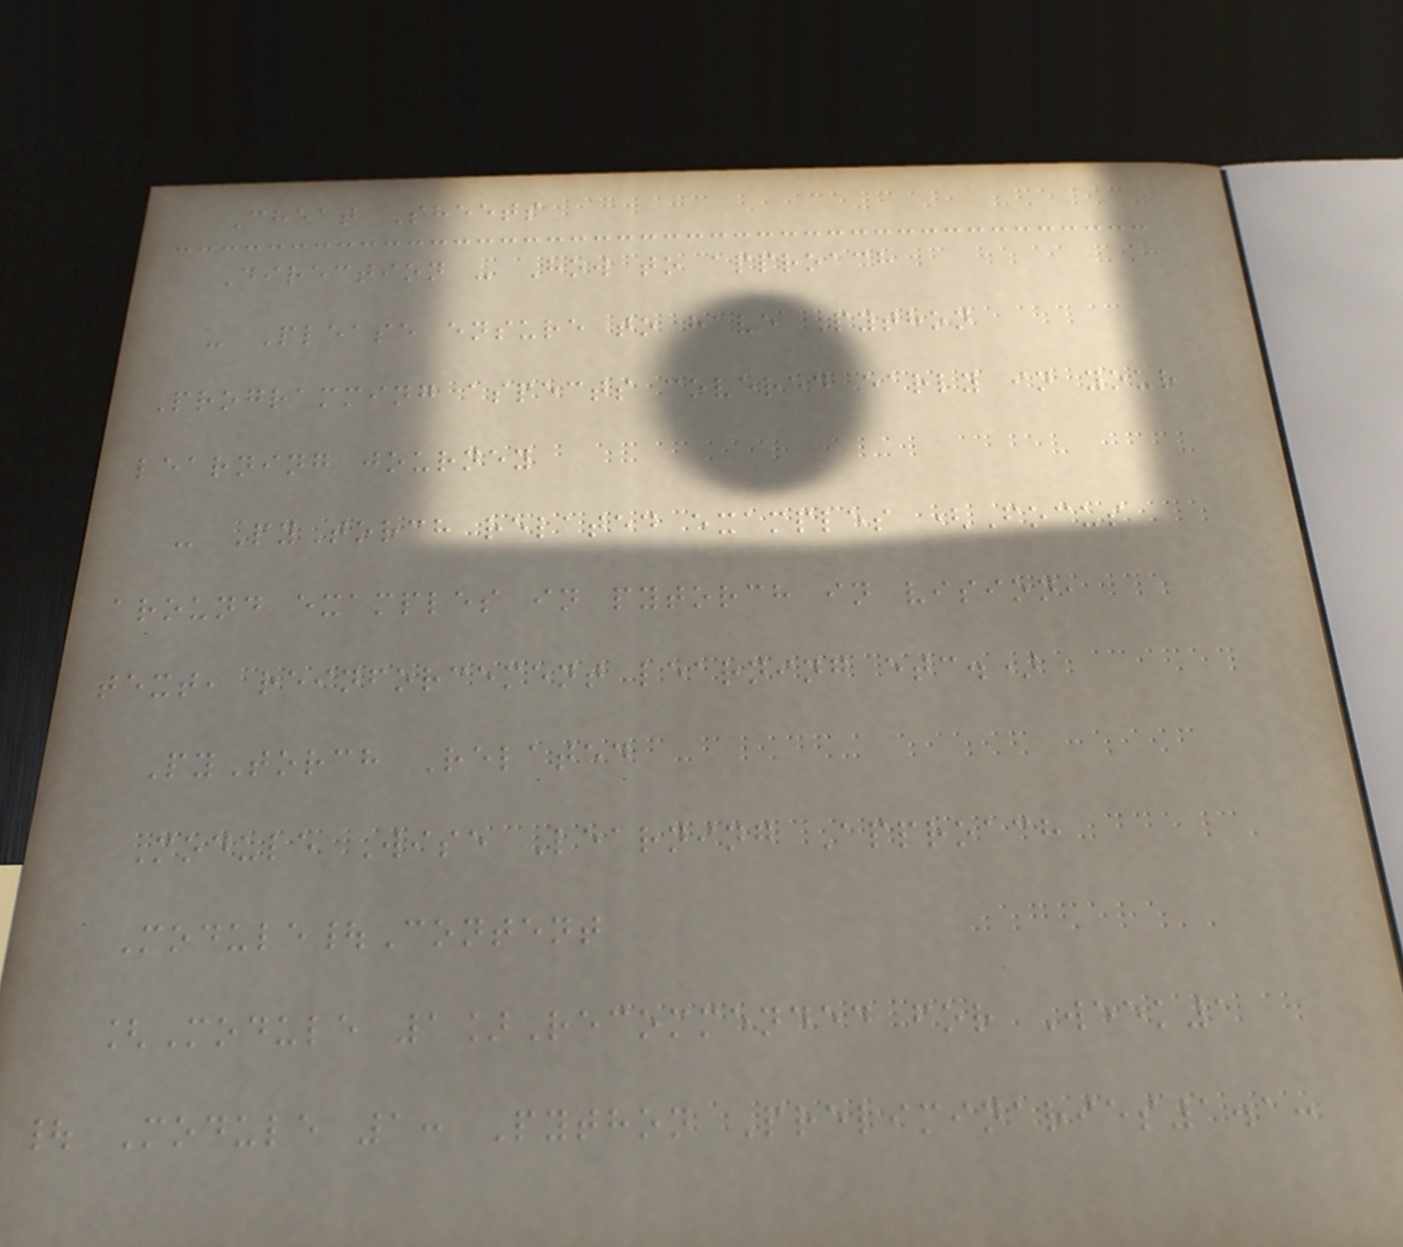Cheat Sheets
Direction - How to approach
- Please ensure to have Python
Programming aspects covered early in your
learning journey
- PyTorch related examples (Focus
around examples in pytorch in vision,
text, reinforcement learning etc.)
PyTorch Related
Module Wise Learning Approach
Module|Content
[Module 1]Recommended for Week1
| Module 1: Python Preliminaries1.1:
